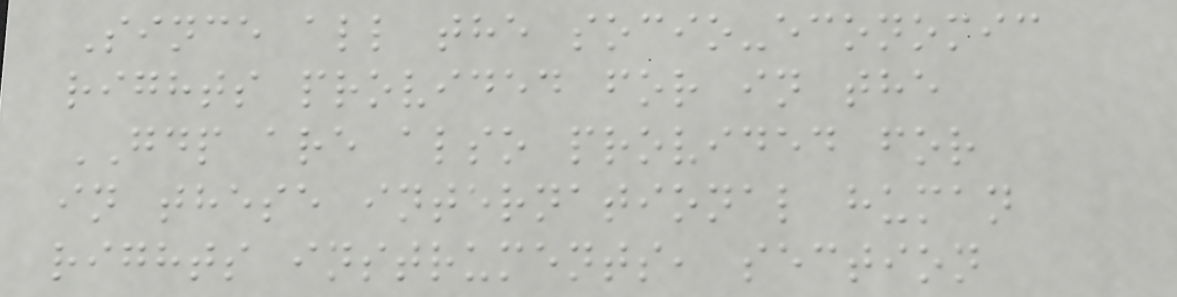Since all the socio-economic
rights provided for in the
GDP are also provided for
in these international human
rights instruments, section
